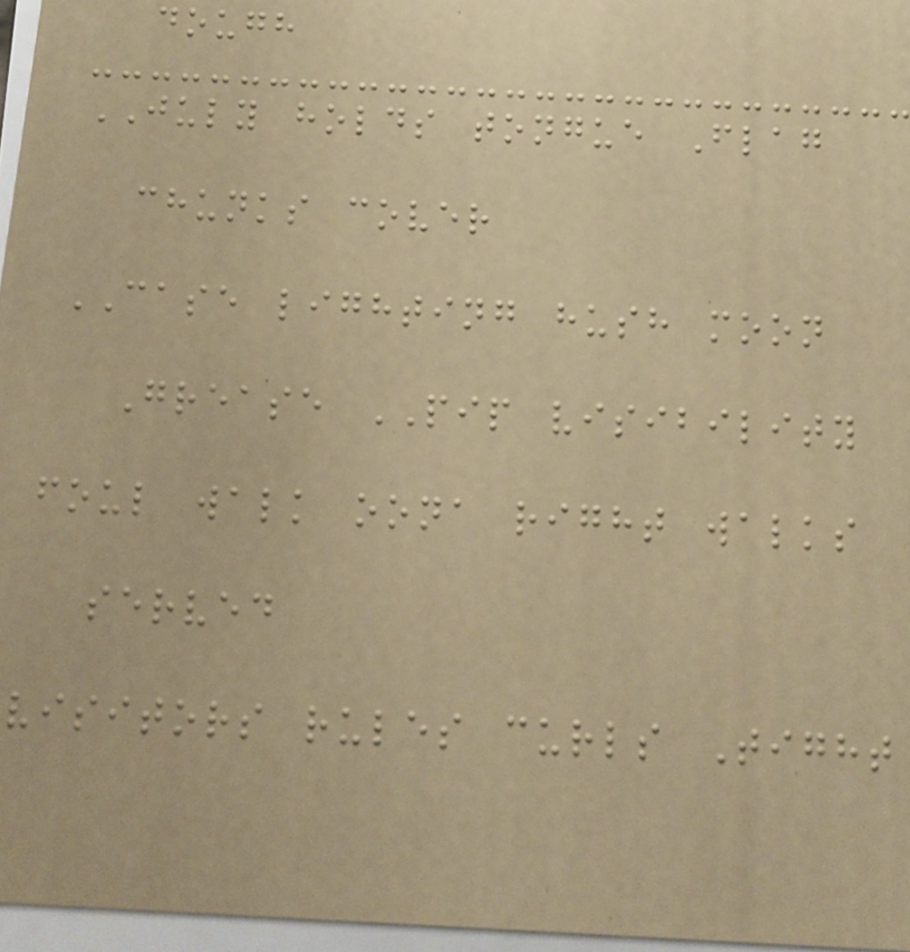dough
JULY holds tongue Flag
chunks cover
CASE lighting hush moon
Grease PIP visibility
foul walk oona right walks
served
visitors rules curls Tight
